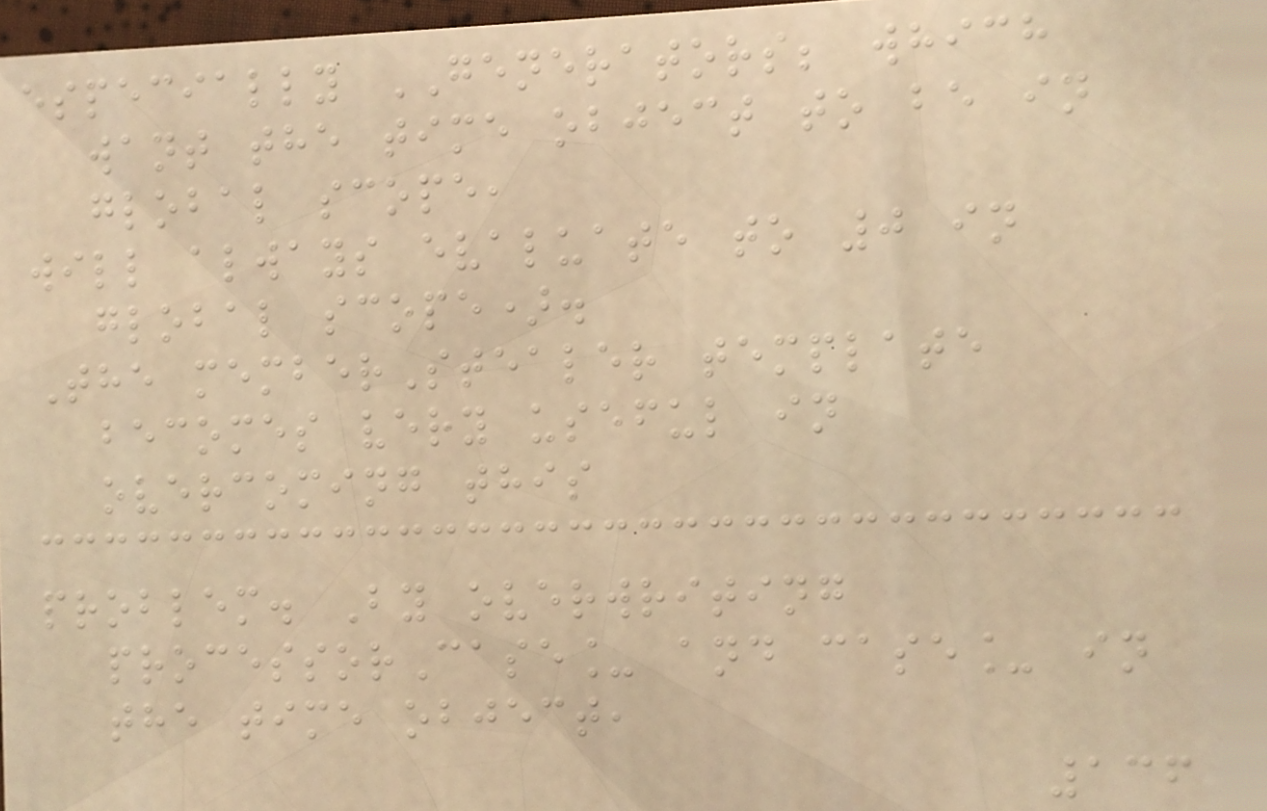especially GENERATORS; which
want the time object to be in
global scope,
will always evaluate to 0 in
global scope).
The memberStealer template
becomes very useful in
overcoming this
problem. By overwriting
processorCase_ and case_ in
the time object,
136
